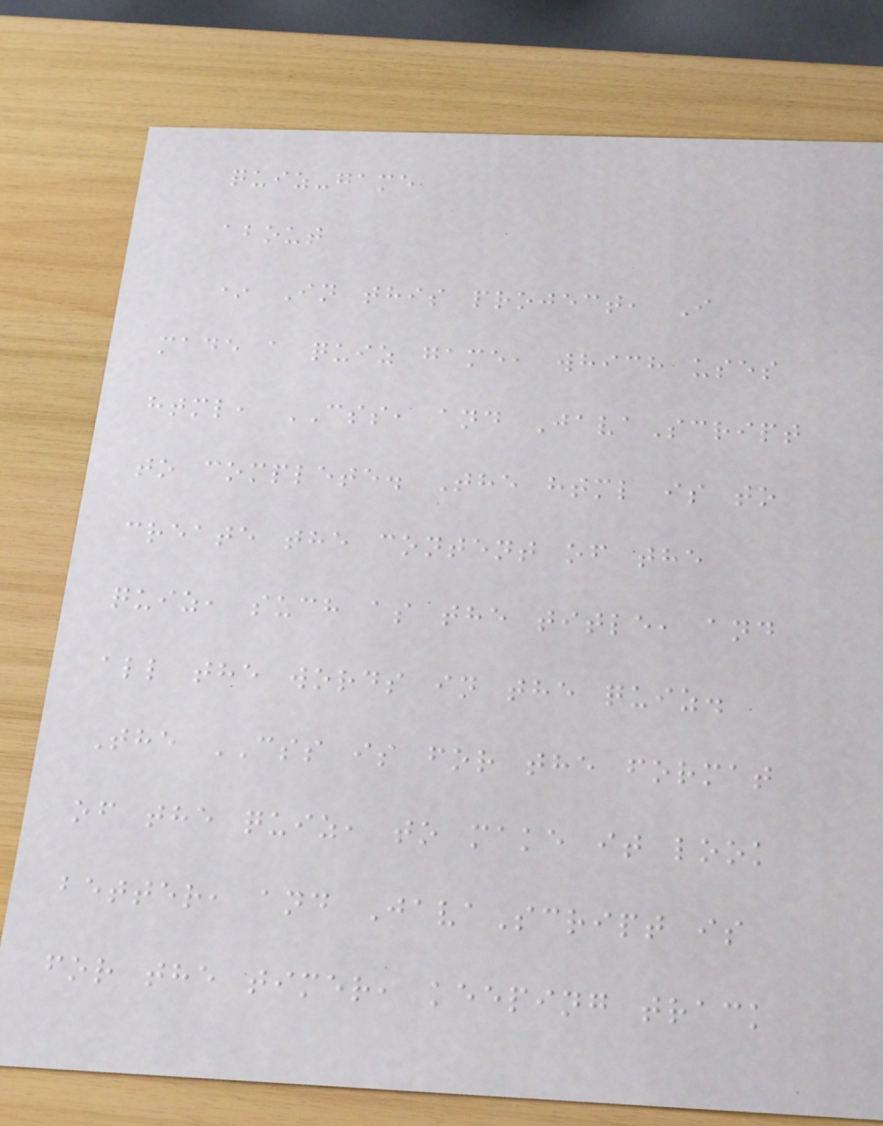quiz-game
about
* In this project, I
made a quiz game, which uses
html, CSS, and JavaScript
to complete. The html is to
create the content of the
quiz, such as the title, and
all the words in the quiz.
The CSS is for the format
of the quiz, to make it look
better, and JavaScript is
for the timer, keeping track
